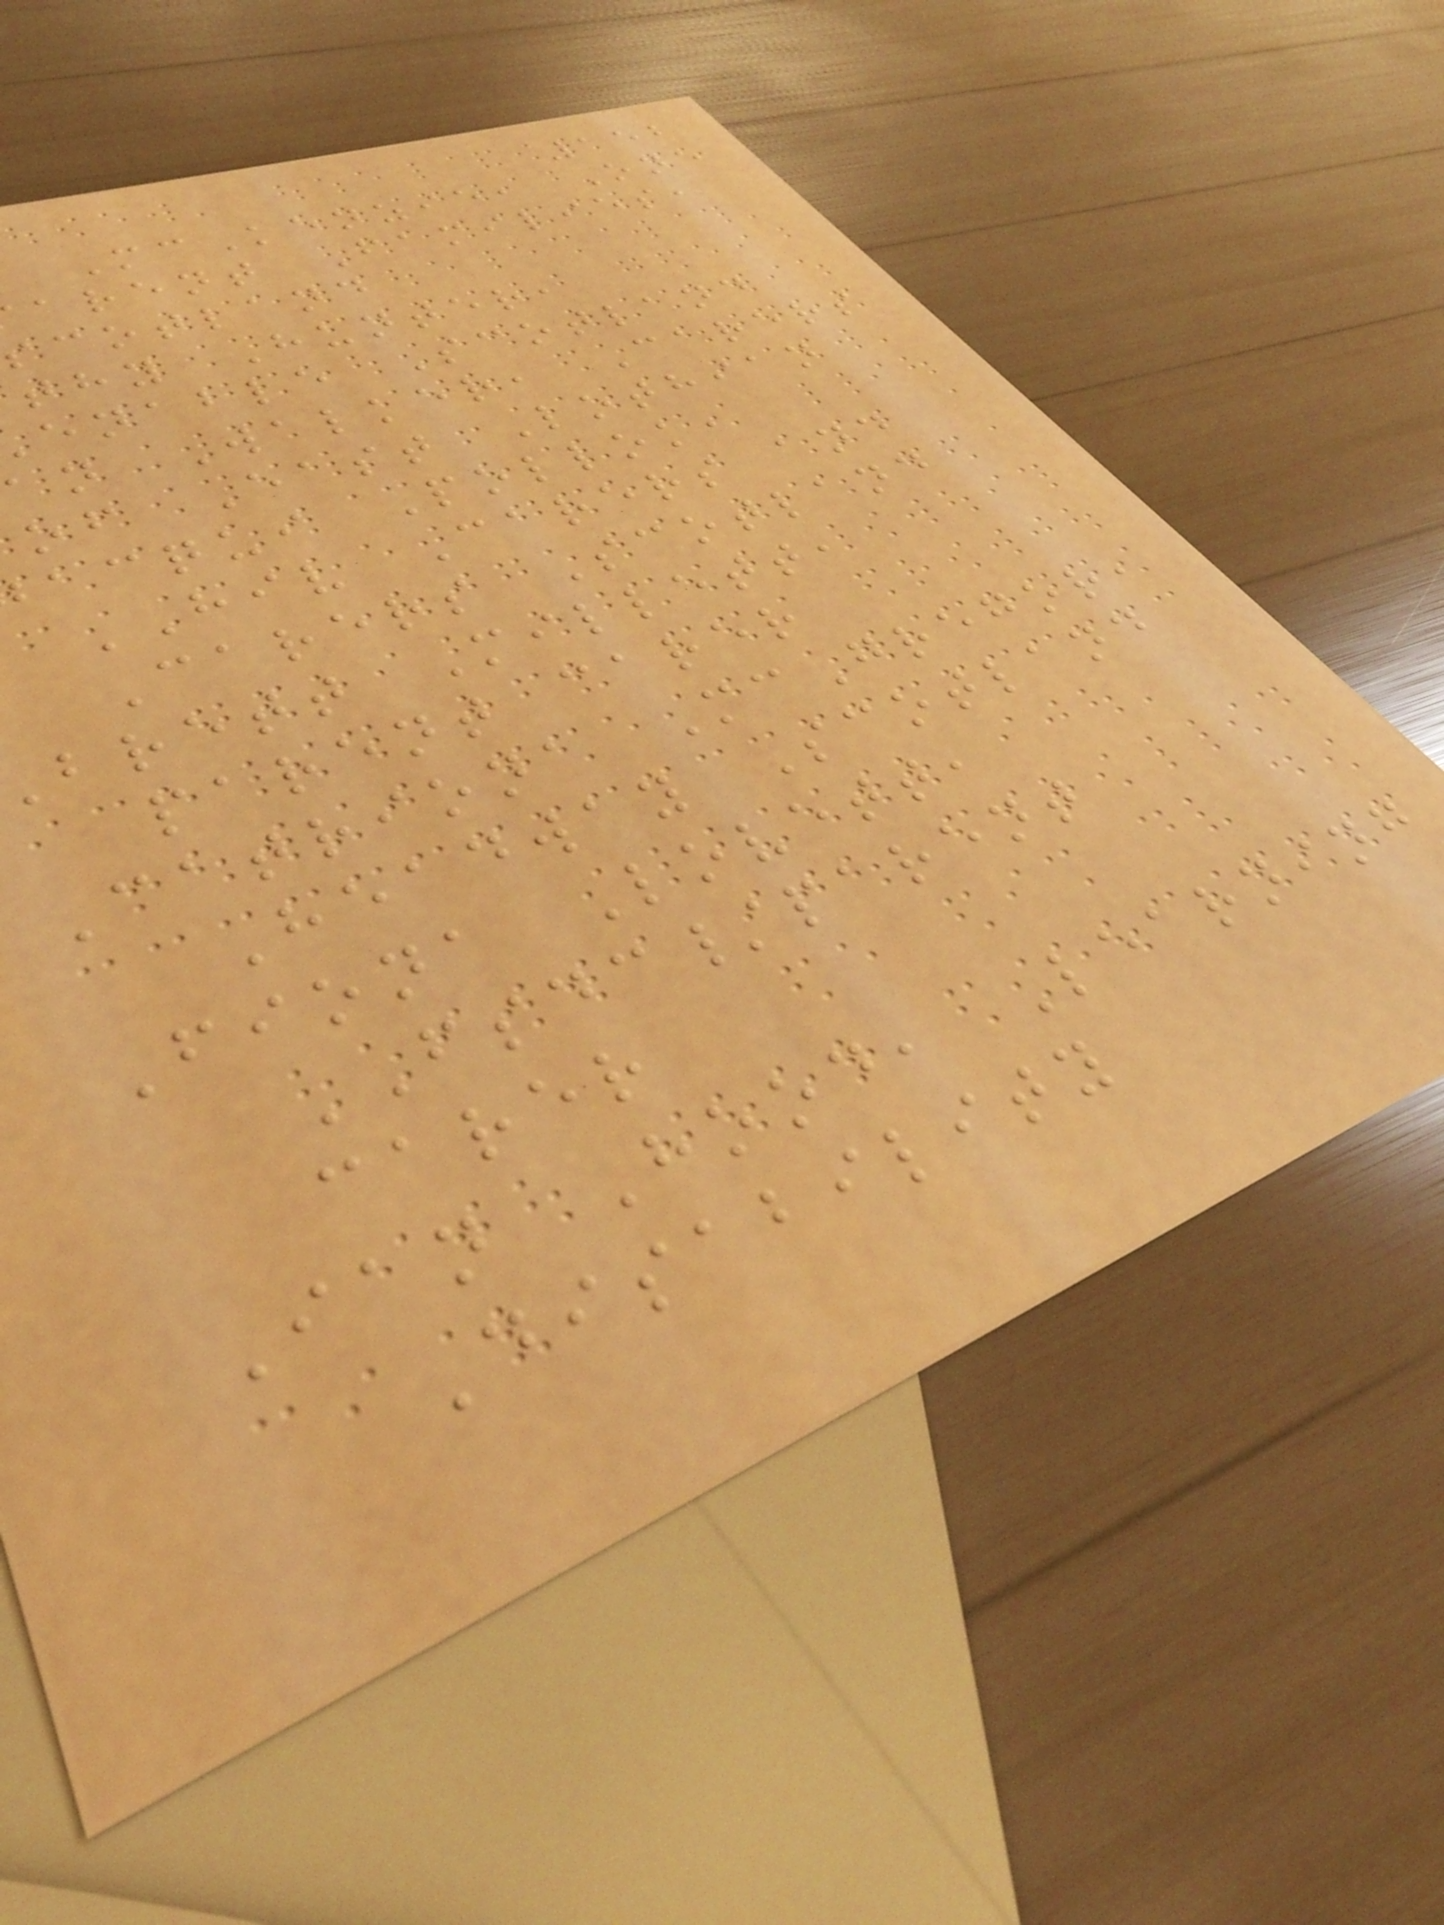152
McKenzie, One
arent Families,
cotland
thy Hunter,
enable Scotland
an Walker, Carers
of East Lothian
acqui Pollok,
HIV Carers and
Carers Scotland
brett Millett,
parent carer
Catriona McGregor,
Headway Scotland
Fiona Lovett,
FSDC/parent
carer
Ian Hood, Learning
Disability
